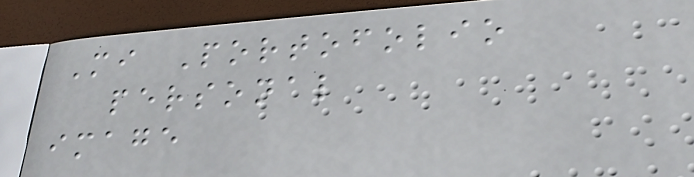Mi Portofolio
personal
image
